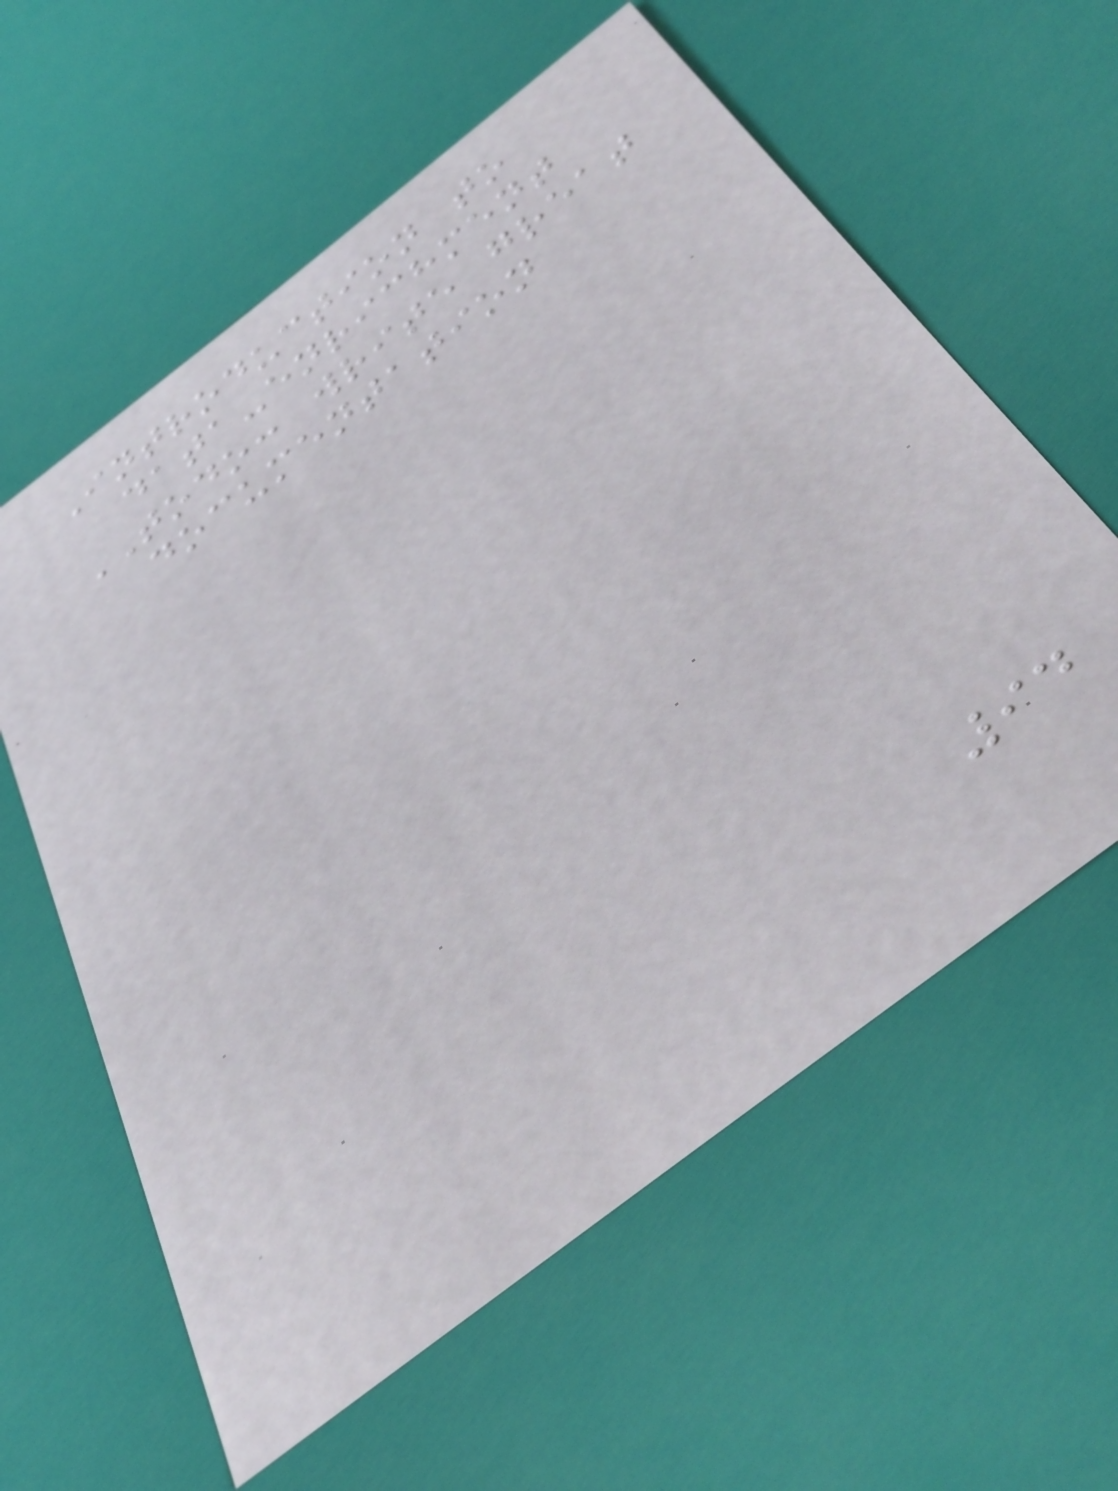Introduction to
data-enrichment
TODO: write great
documentation
94
